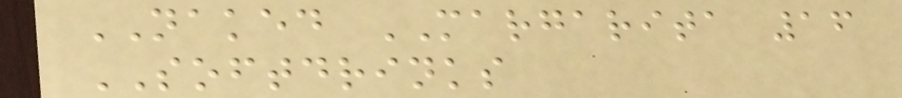NAKED MARGARITA 16
SOFTDRINKS
